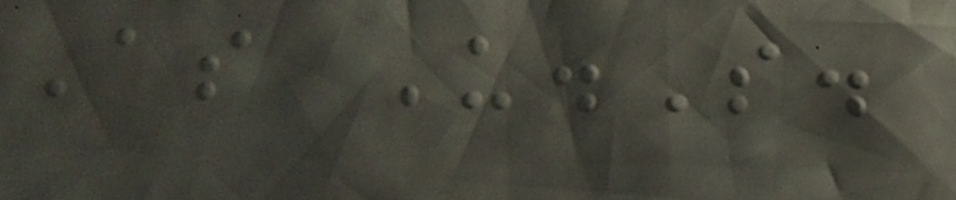As U.S.
